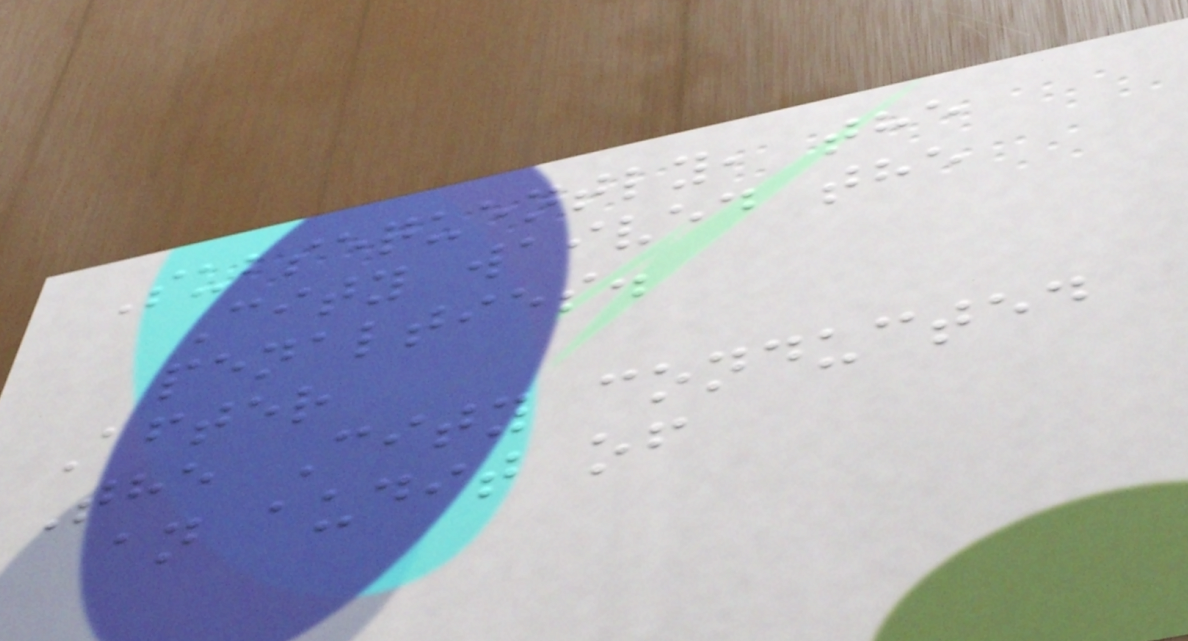Subsequently, the
City waived the
penalties.
After
The City conducted
an audit of
